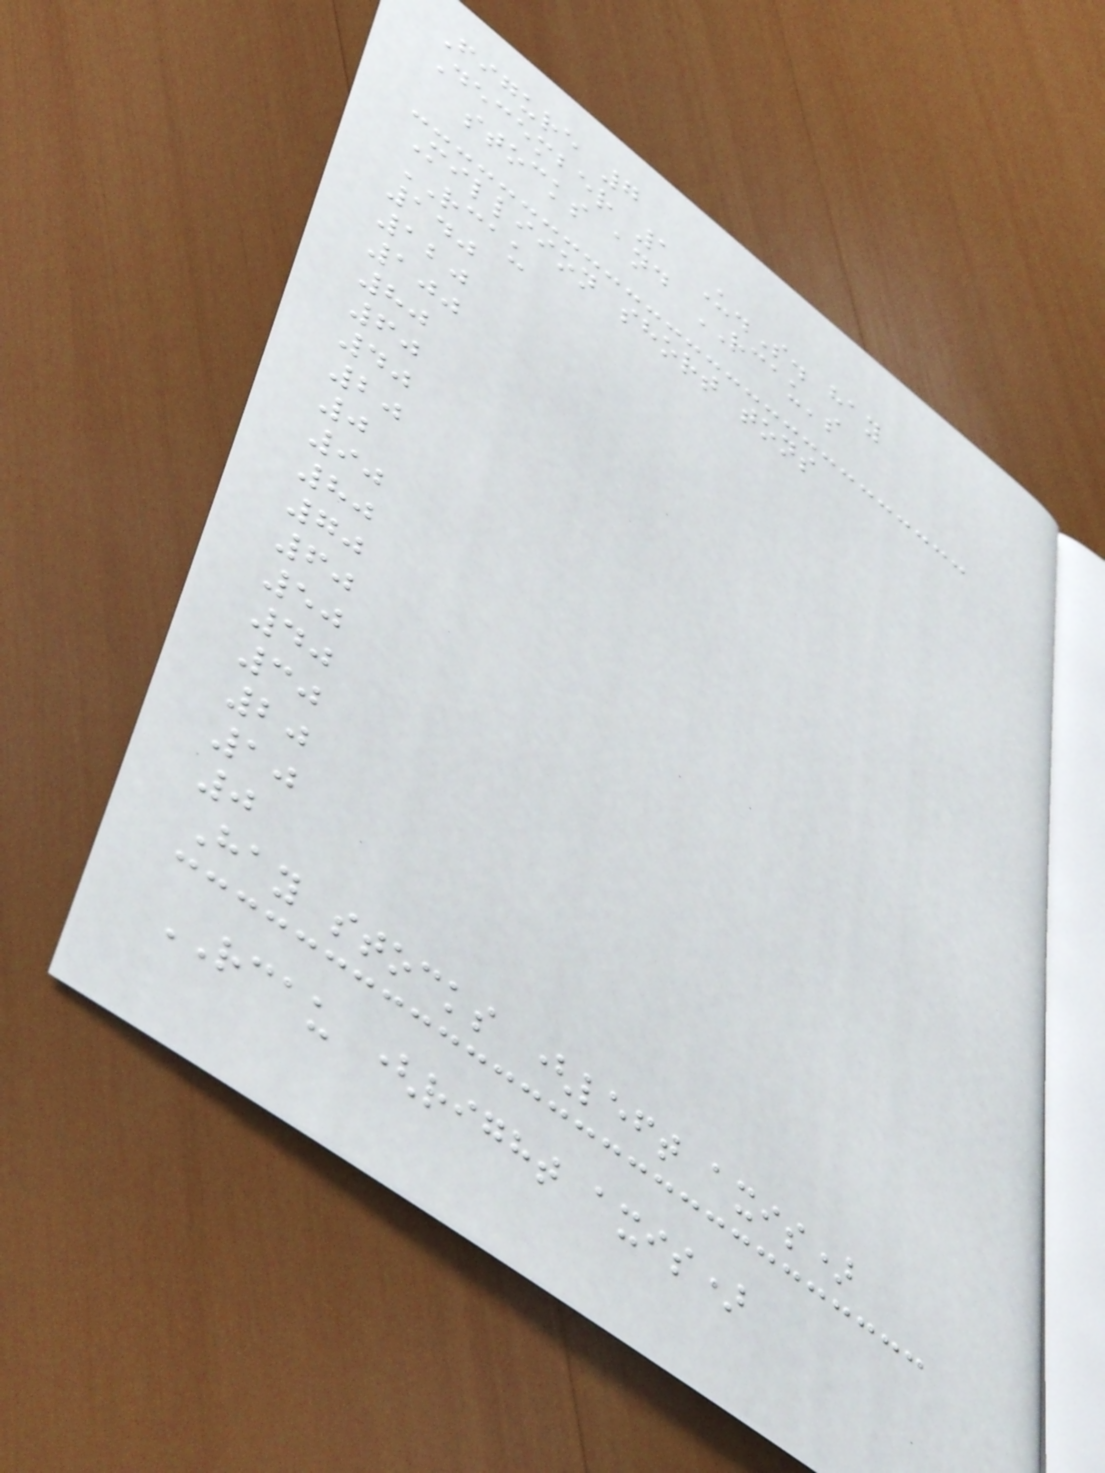Figure 7
December 1 U.S. hay
stocks and RCAU's
Milliion short tons
RCAU
140
120
100
80
60
40
20
0
90
80
70
60
50
40
30
20
10
0
Hay stocks (left axis)
RCAU (right axis)
